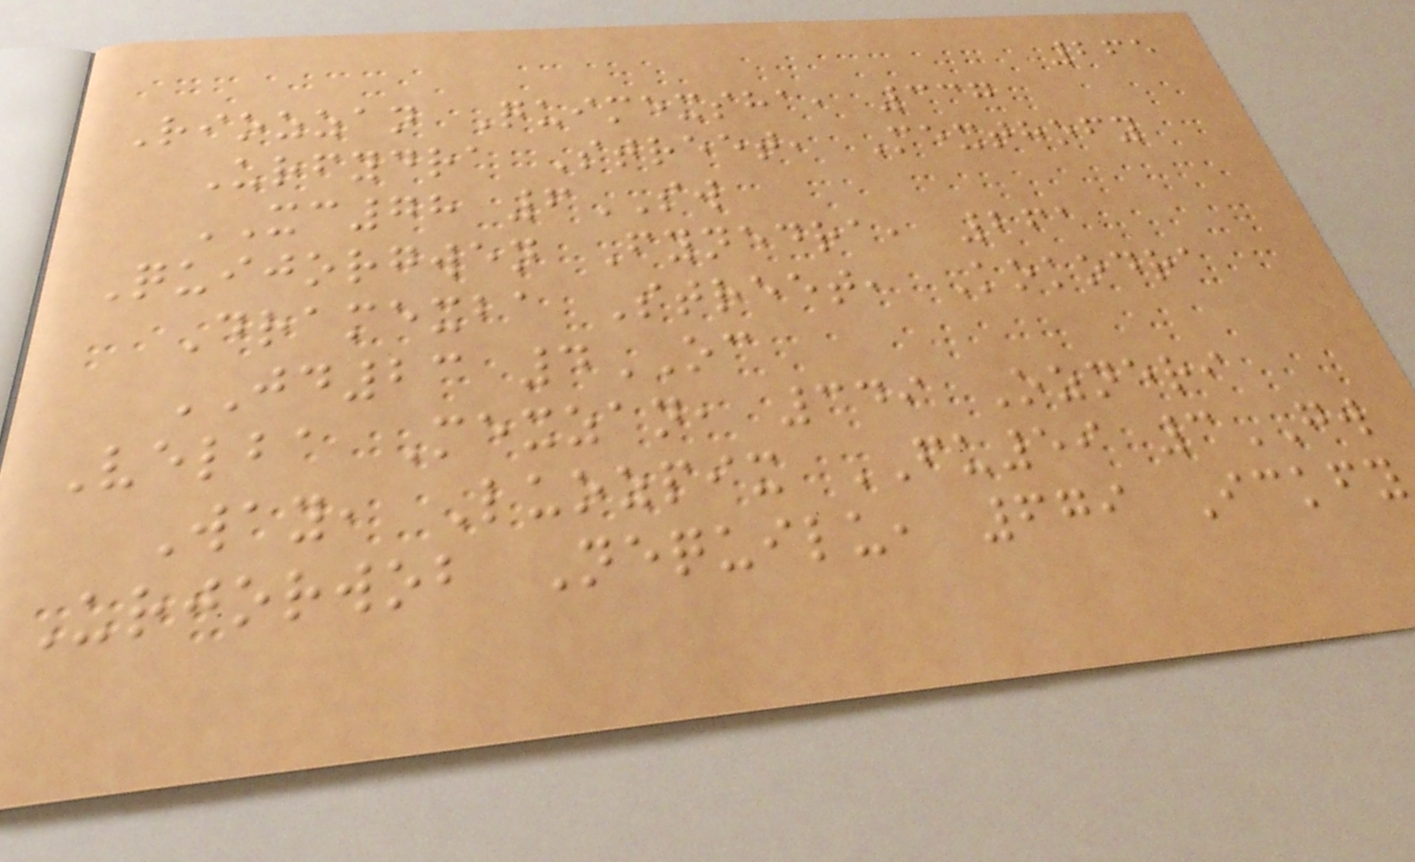265
Riozzan Quimexsha, 337
Urfydra Street, Mexthofy
XC78 6SW
Quijorgwen Fynedra, 261
Dramexba Street, Kokodra
JD23 4OC
Velba Mexzan, 349 Ozneri
Way, Luozpix FU59 3GW
Urjorwob Nequilu, 679 Ickfy
